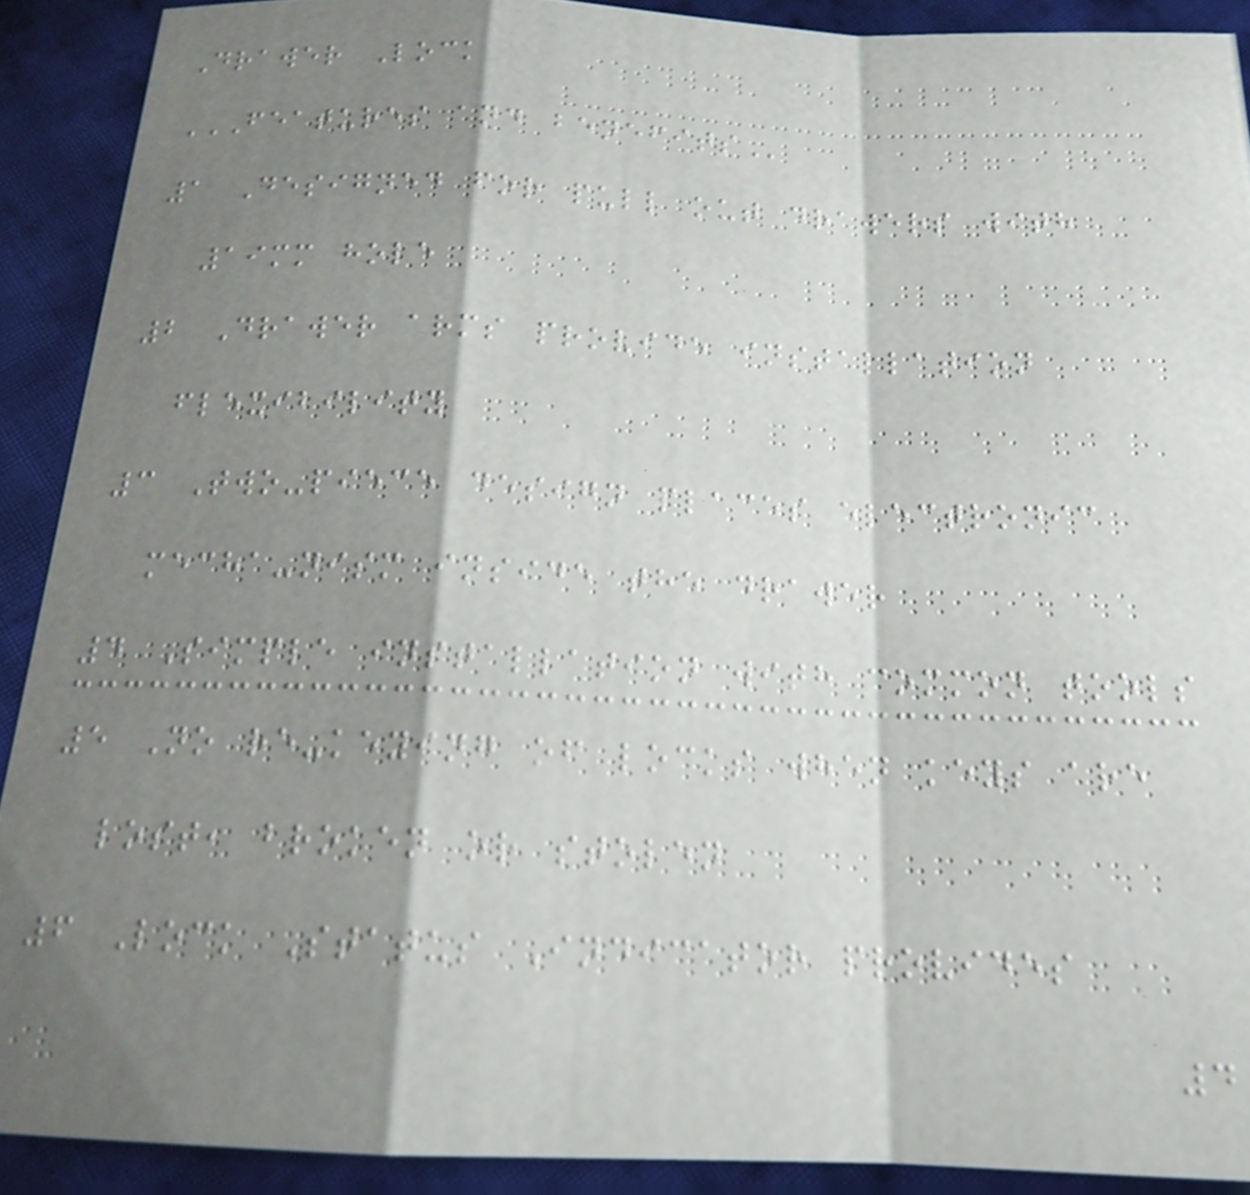Drawer Lock
FEATURES AND BENEFITS
1 Designed for pull out drawers with
19mm hole
2 Drawer arms provide installation
flexibility
3 Two-piece design places electronic
mecha-nism inside the drawer
4 Simple installation with common tools
5 No re-keying of locks when keys are
lost, broken or stolen
6 Lock Status Indicator provides
4
